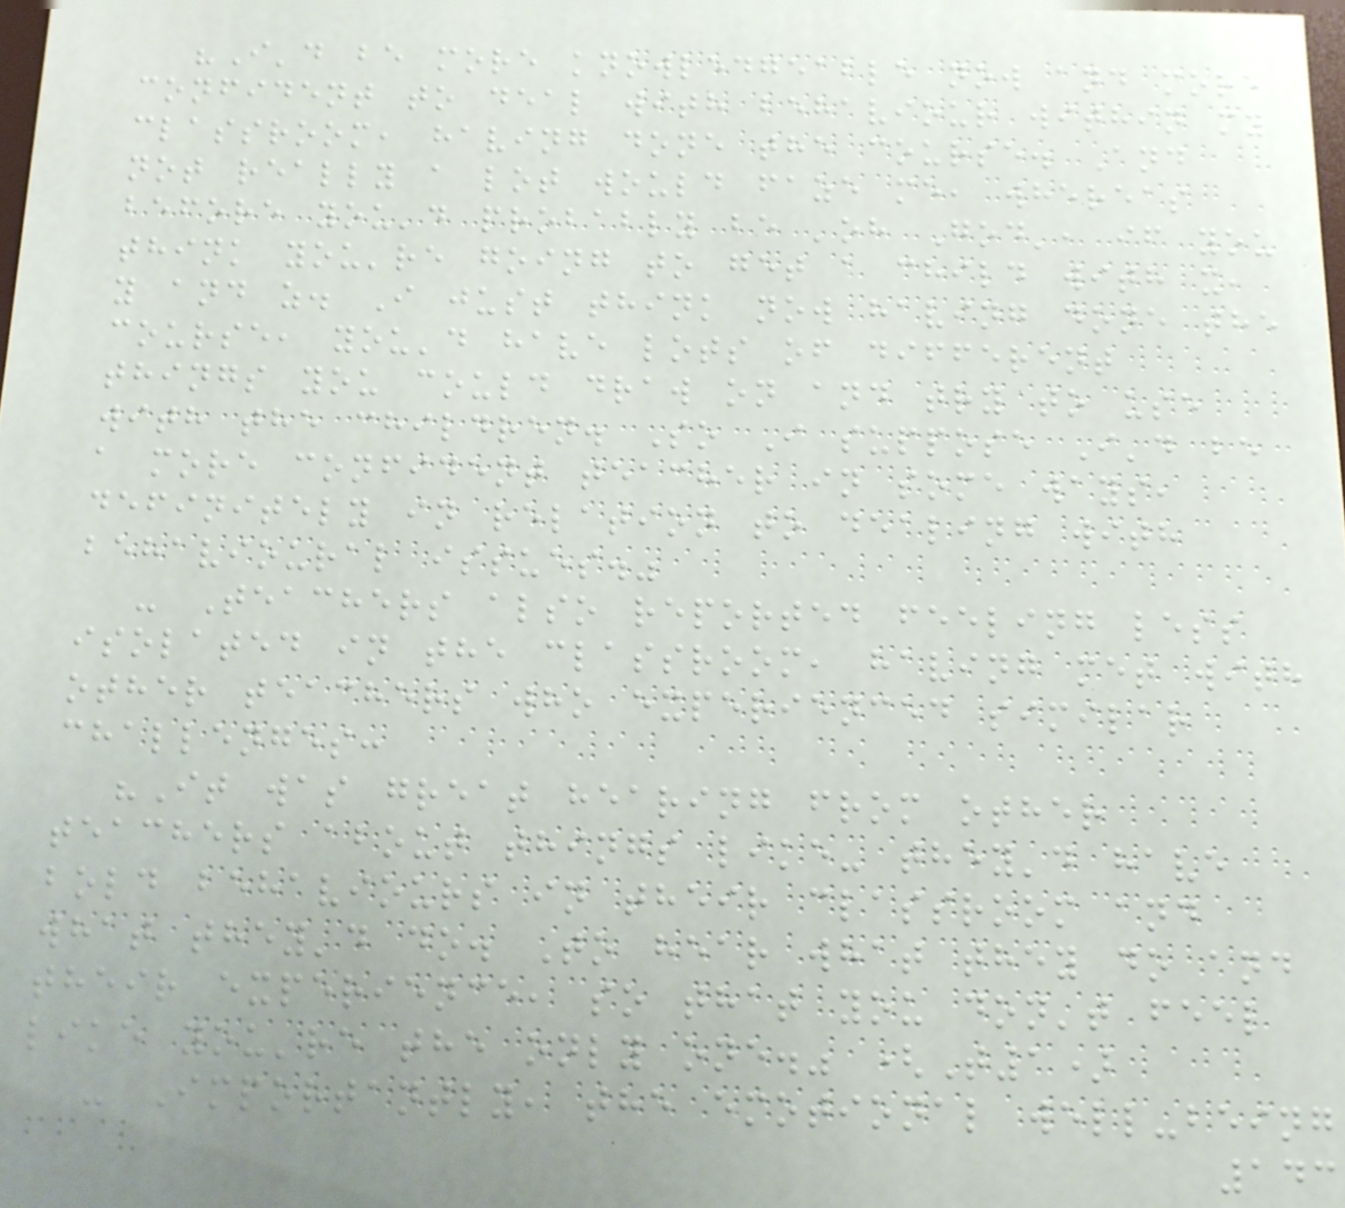"I'd be more knowledgeable now and more
confident to deal with behaviour within my
classroom, having done the course. And
not really a lot would faze me, whereas
before you'd probably be 'oh God', if you
think you're going to get a child with x,
y and z. I just think now having done the
course, you'd have lots of different
things you could draw on and try to use
with the children. So I suppose I'd be
a more confident teacher in some ways,
definitely in relation to dealing with
behavioural issues."
- Teachers also reported feeling less
isolated in the classroom, having met with
other teachers who experienced similar
challenges:
"It was great hearing from other
teachers about things like- they'd have
bold behaviours in their classroom and
what they'd do. To hear what they do and
their experience, so that you don't feel
like you're the only one." (T1)
- Importantly, the emotional well-being
143
